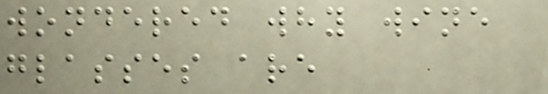wondered why wine
glasses are
